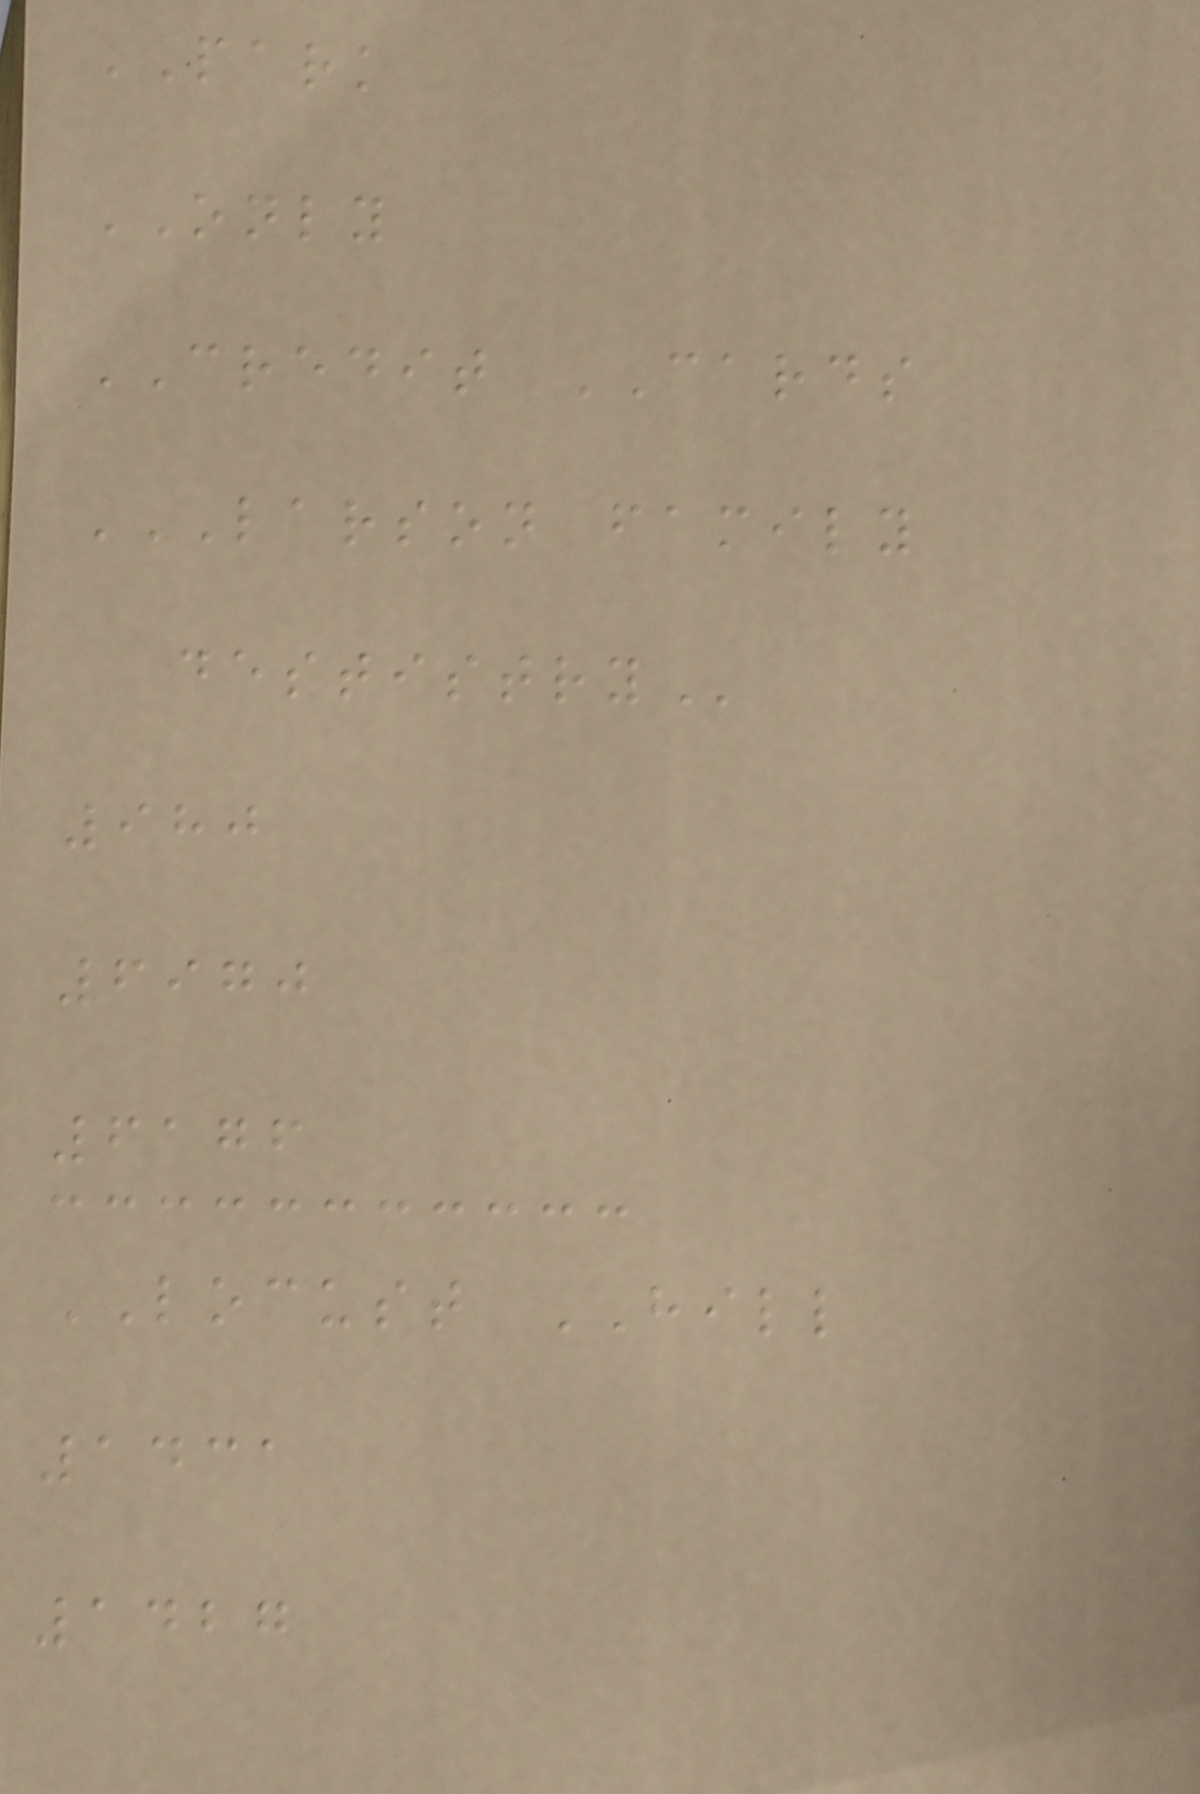PARK
ONLY
CREDIT CARDS
LARSON FAMILY
DESTISTRY
980
6970
6176
LOCUST HILL
1431
1427
